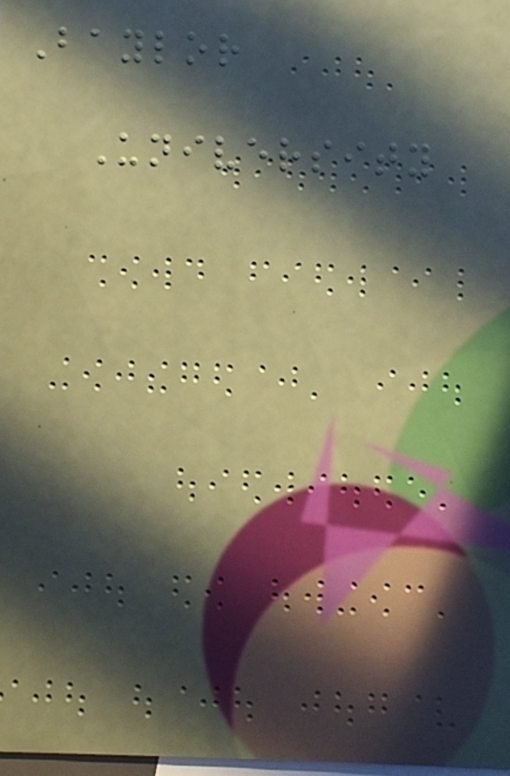Baylor
University
